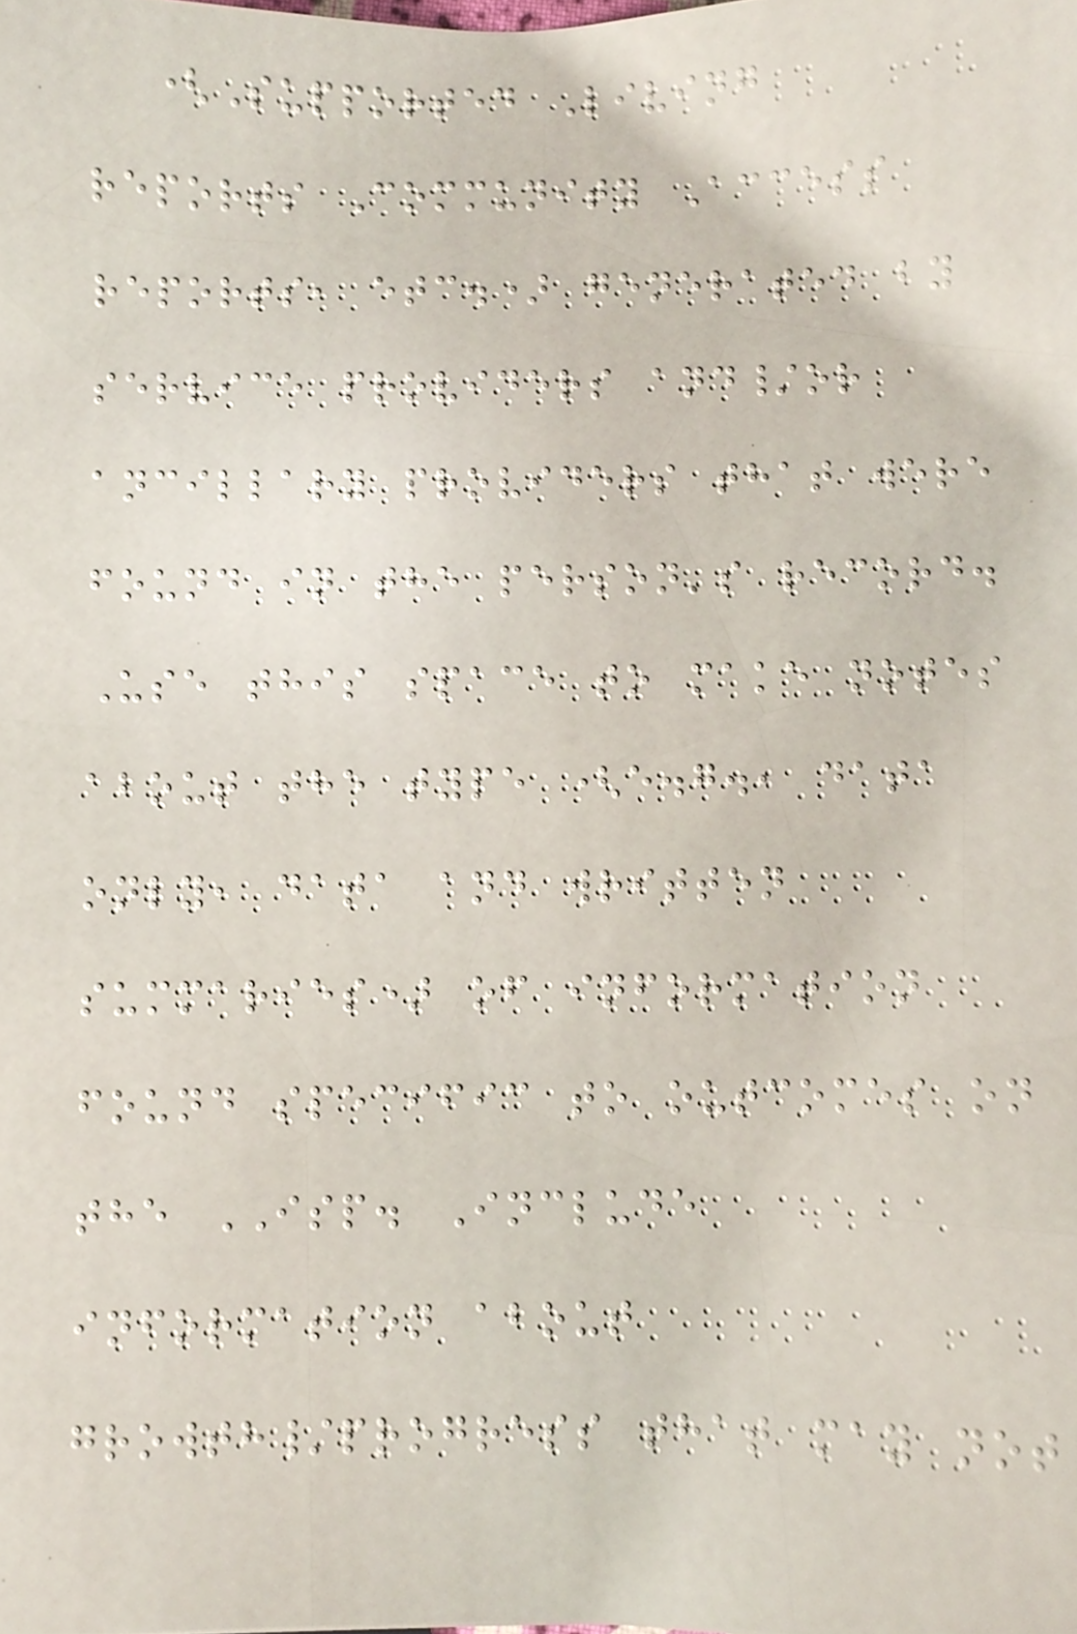(Supported Living
reports Community Access
reports, etc.) generated by
service providers and/or
ancillary providers that were
found in the person's record.
Use this space to make notes
about the type (e.g., data
only, data and written
summaries) of information
found specific to outcomes on
the ISP. Include
information about
growth/progress that may not
